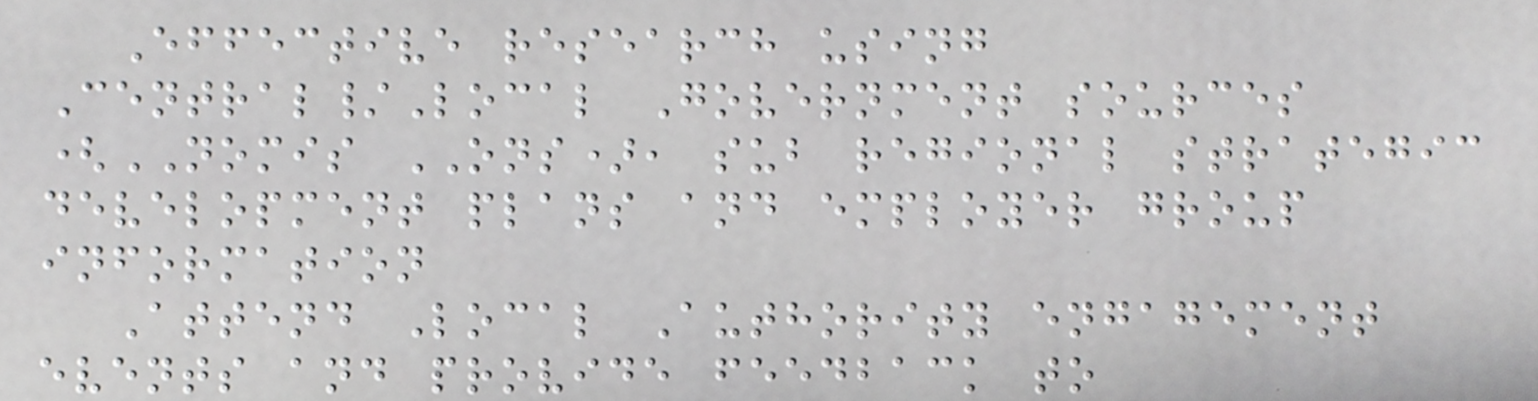Effective research using
Central/Local Government sources
(NOMIS ONS), sub regional strategic
development plans and employer group
information
Attend Local Authority engagement
events and provide feedback to
